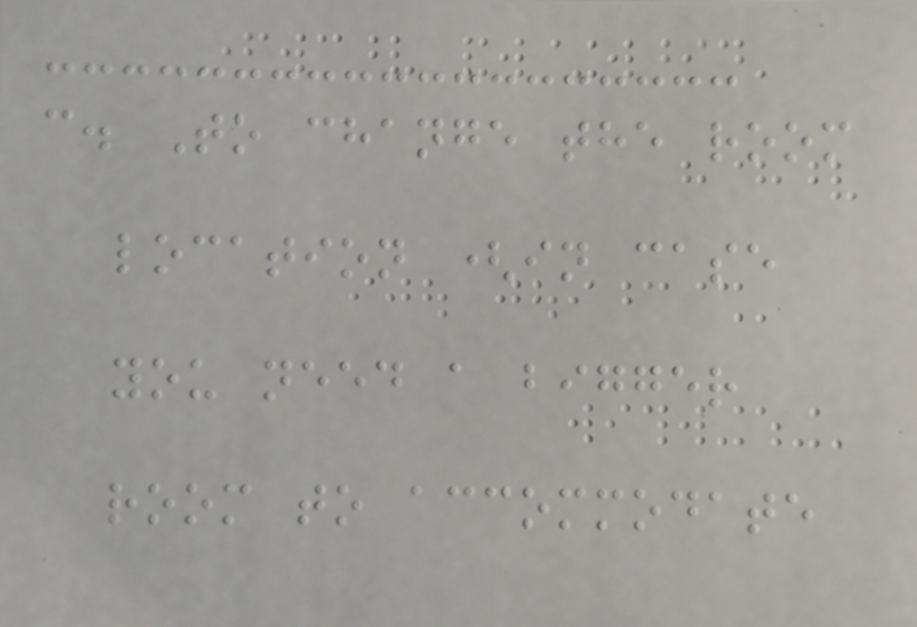c. To change the room
location (in case
you need a bigger
room to accommodate
